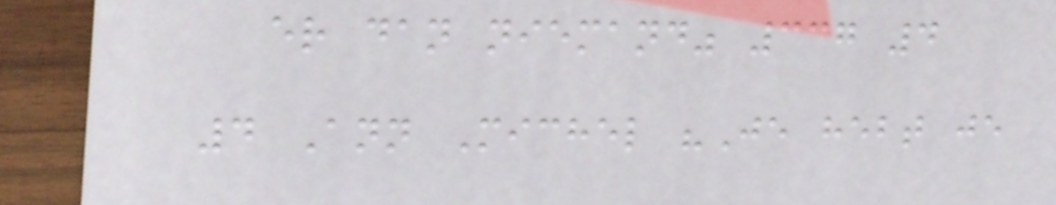er dan niemand" 337 4
4 Ann Michel "Je hebt je
